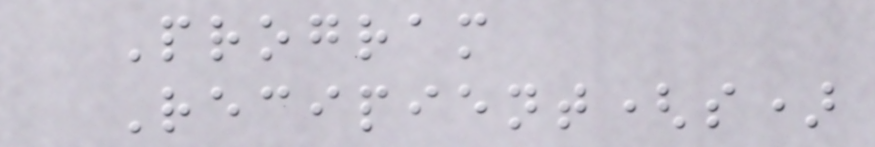Program
Recipient(s)
